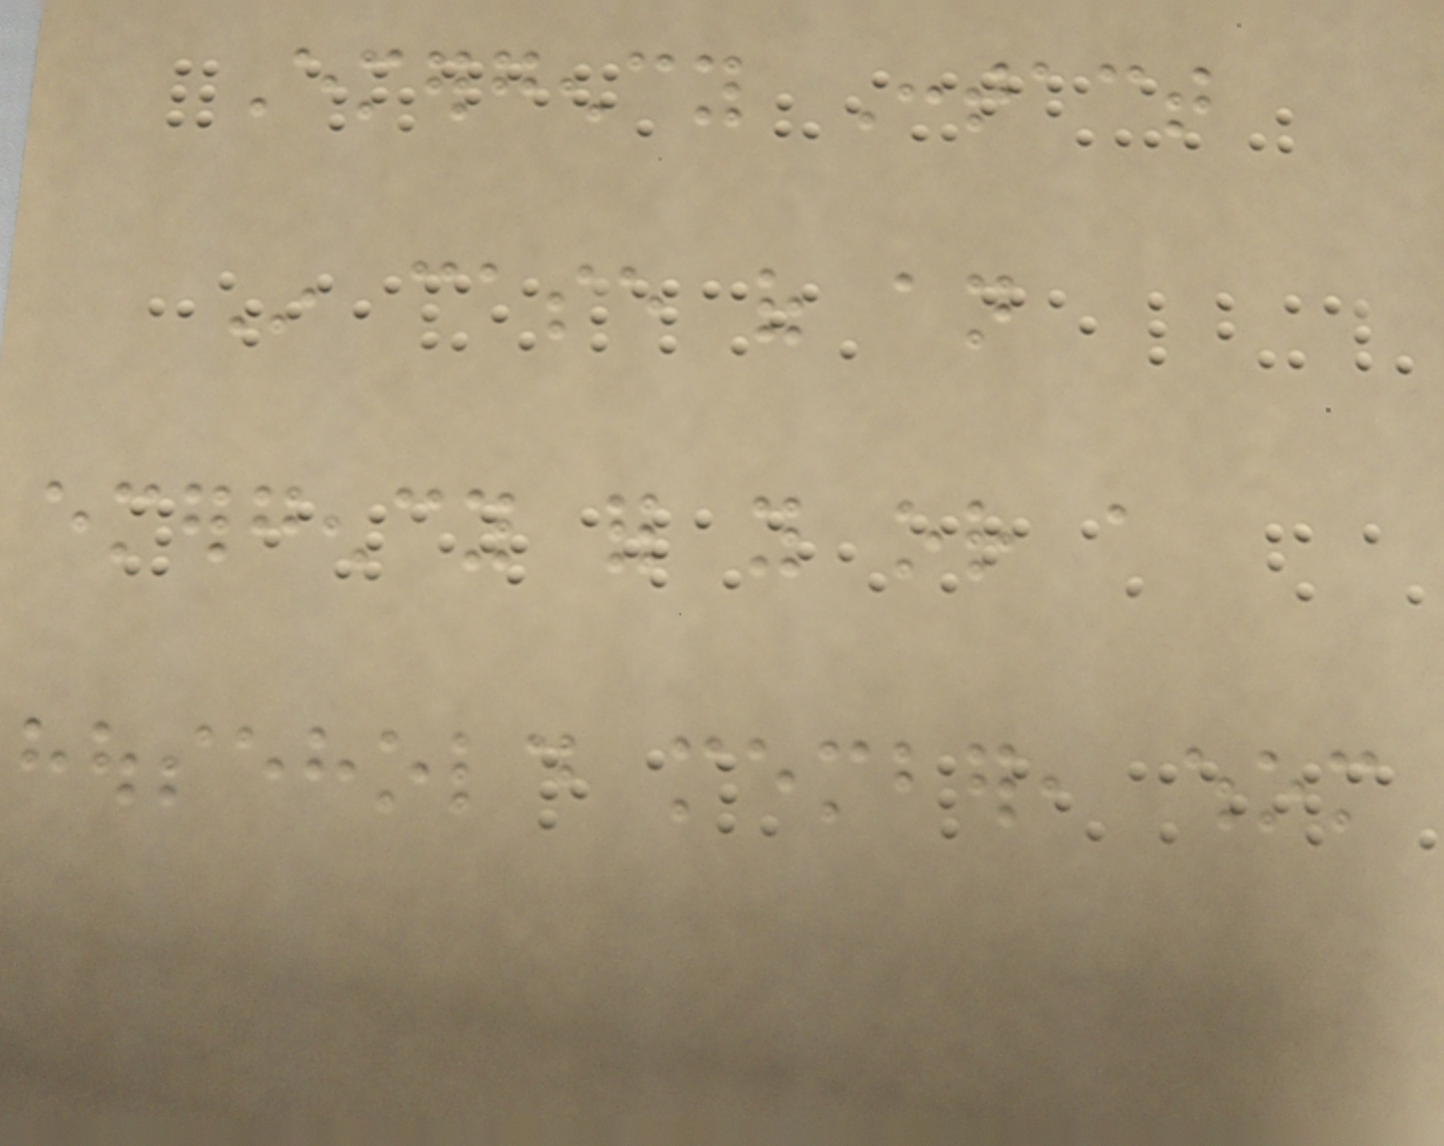Emergency Contact
In case of an
emergency for you or a
household member, whom
